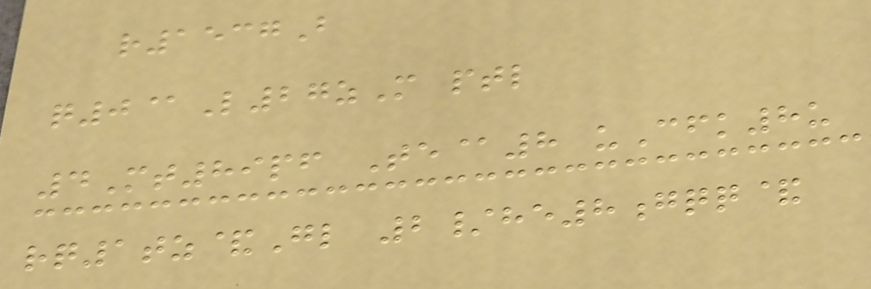r1537B
q0@L27zM ptl
4Mt89pf Te@8 uCfk8u
rq1tz&Gl 2/he8gqq&
